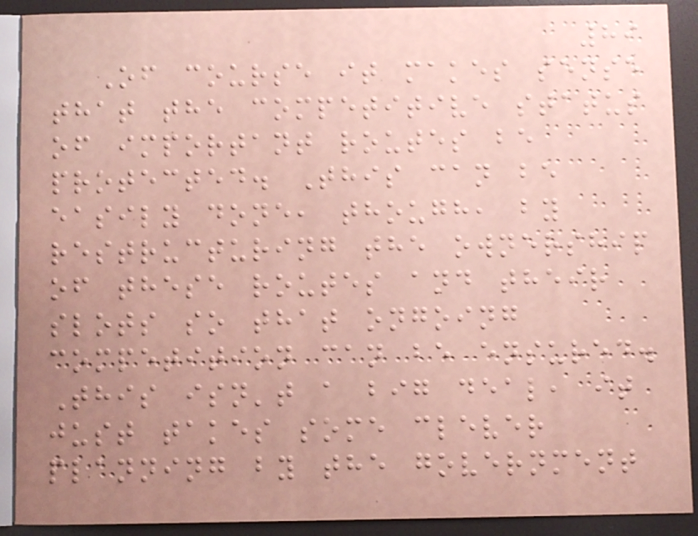89
Of course it makes sense
that the competitive status
of important routes be
protected. This can be
easily done, though, by
restructuring the ownership
of these routes and their
slots so that ongoing
competition can be ensured.
This isn't a big deal, it
just takes some clever
planning by the government
